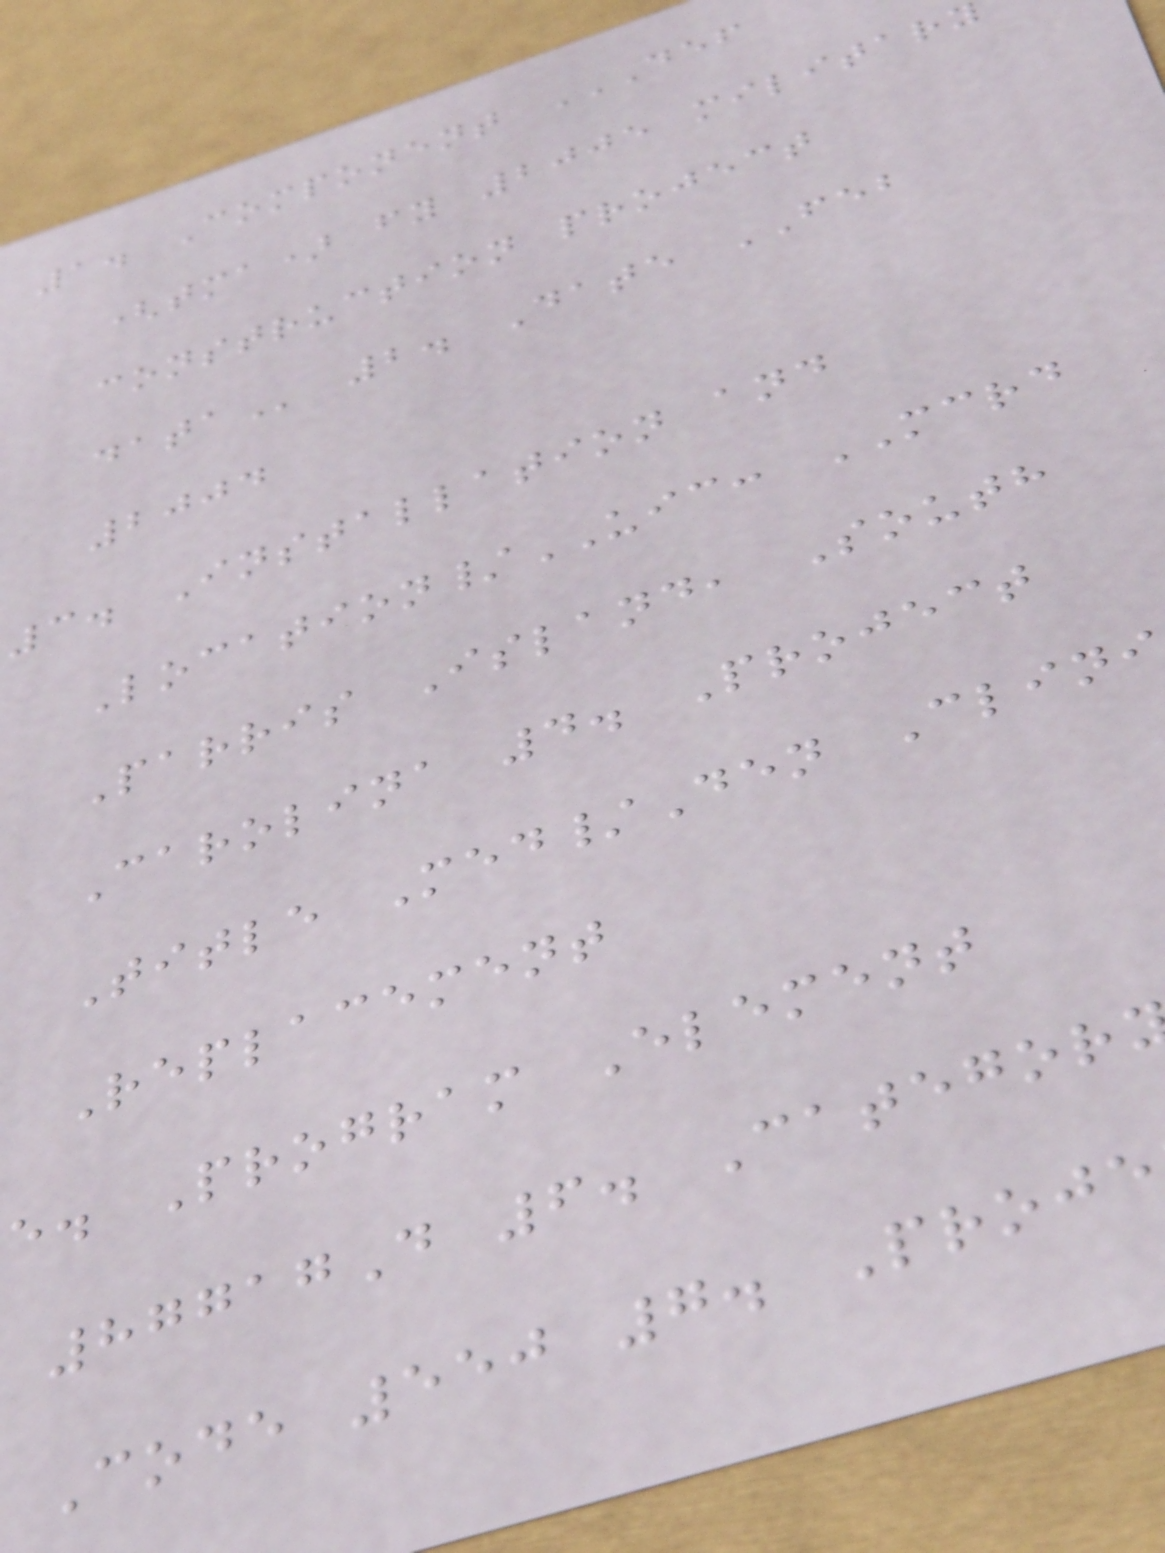1. Component DEF
(tma) fy 2005
construction project
2. Date FEB
2004
3. Installation and
Location/UIC: MCRD
Parris Island, South
Carolina 4. Project
Title Med/Den Clini
Replacement
e. Program Element
87717D 6. Categor
Code 550 7. Proje
